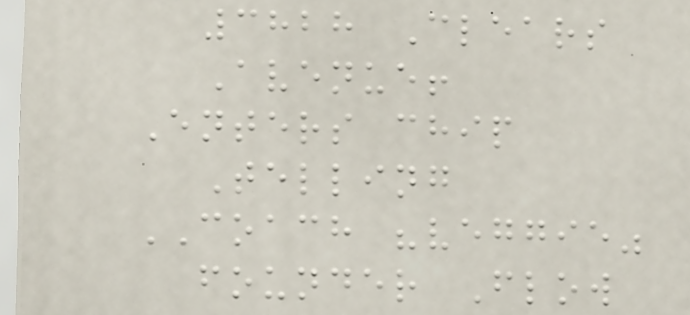3828 Clears
Avenue!
Enters chip
Telling
COACH "veggie"
founder Flow
